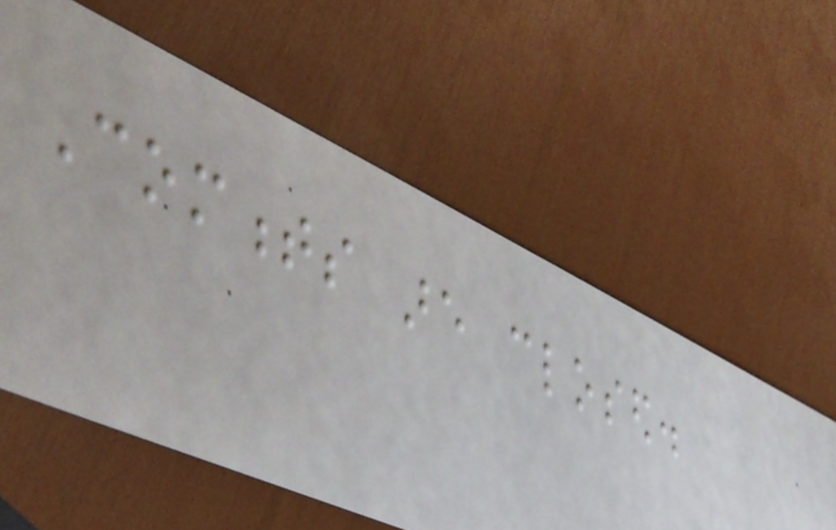Comments are closed.
